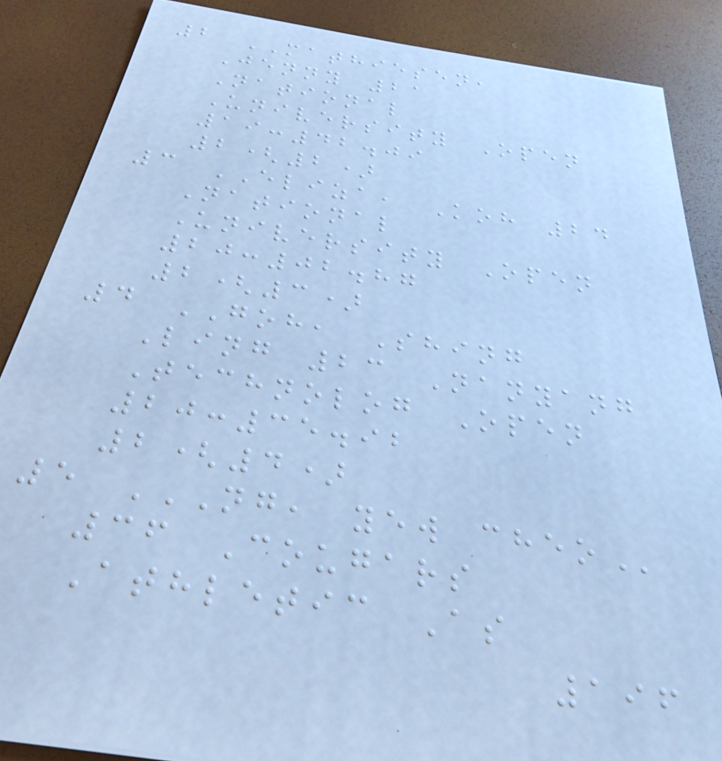2 MATHIESEN,
Jenny 21
National
University Open
19:42.09
2(2)
3 ELIZA, Koh 24
National
University Open
20:02.87
2(3)
4 GOH, Shing
Ling 23 Nanyang
Technolog Open
20:35.92
2(4)
5 NG, YEW CHEO
36 Cougars
Athletic As
196
